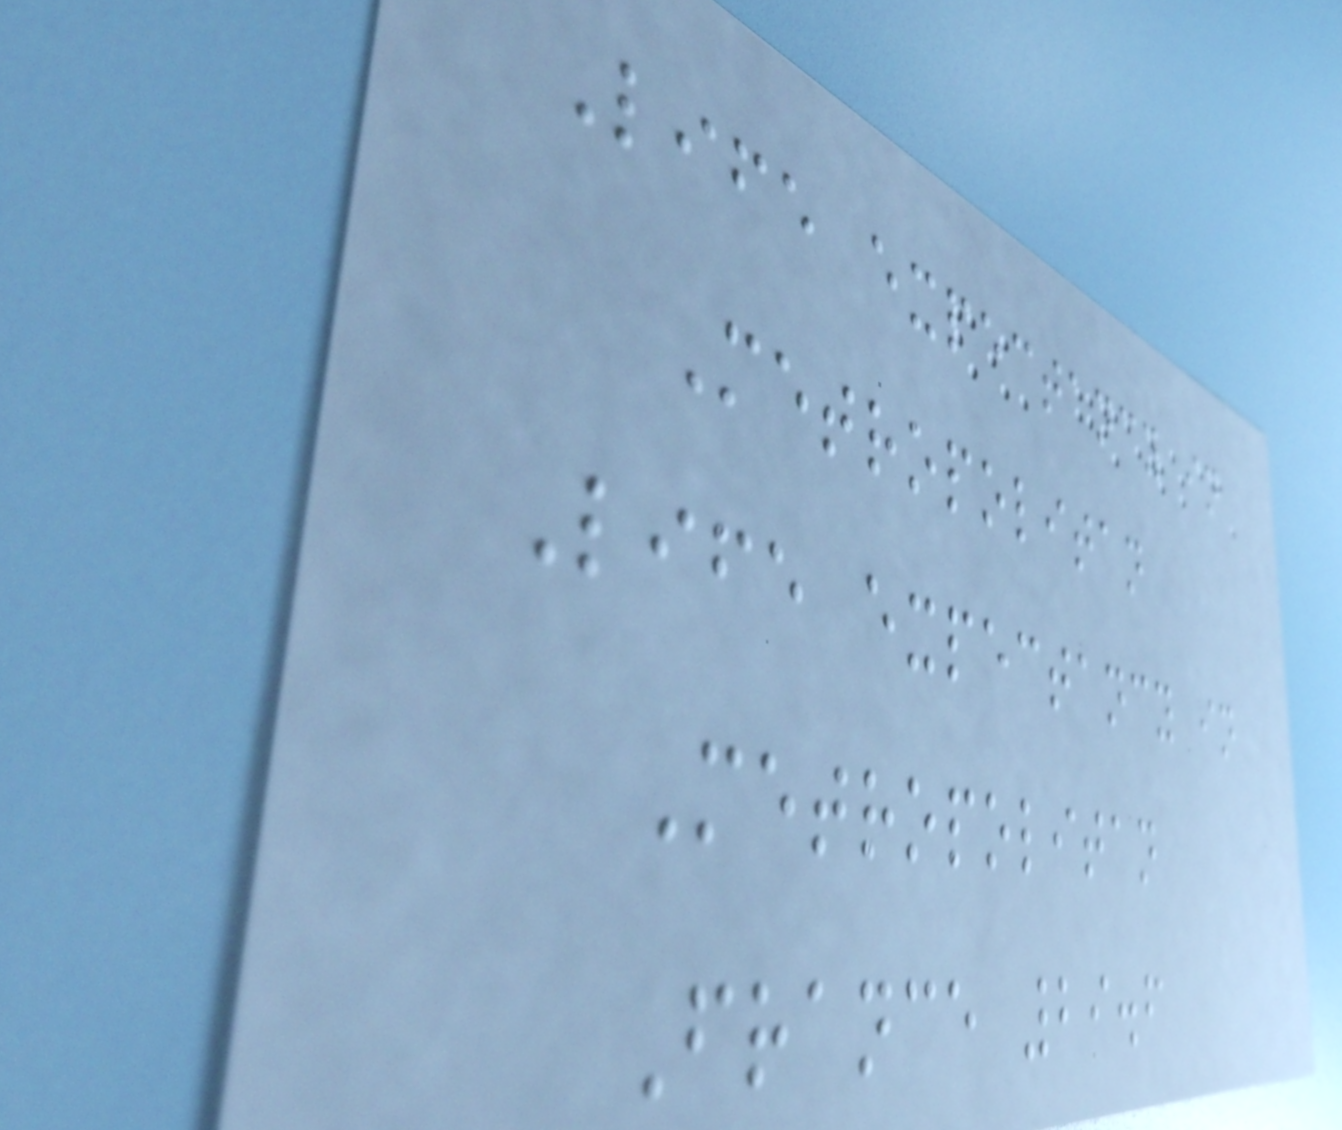Life expectancy in
Metropolitan
Life expectancy in
Metropolitan
France 29.6
